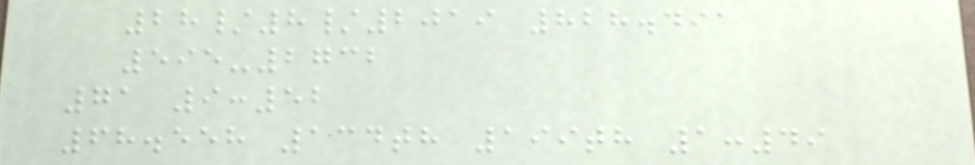28/8/2019 828.491
595-2732
71 9:52
68.558 134th 199th 1:49
